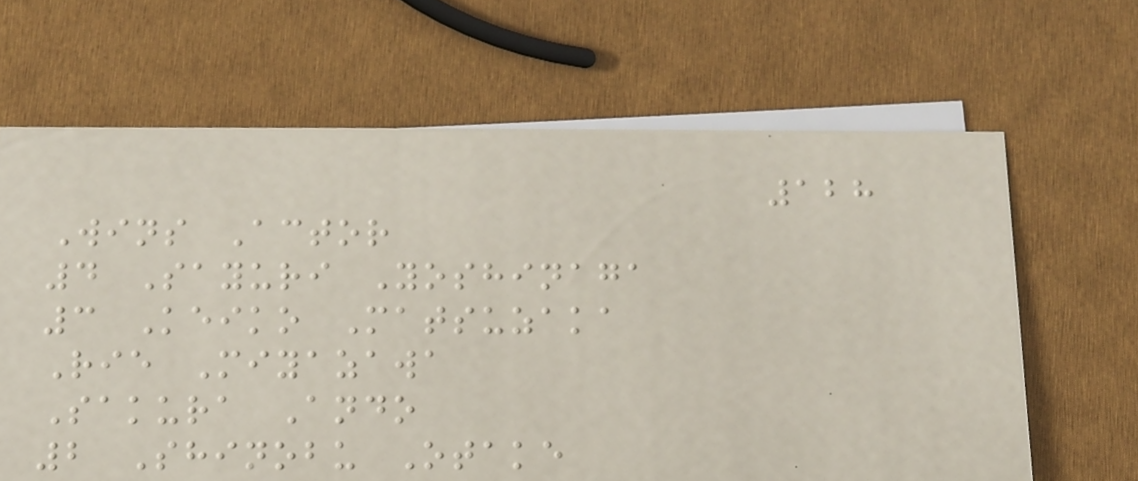128
Wins Actor
4 Sayuri Yoshinaga
3 Keiko Matsuzaka
Rie Miyazawa
Sakura Ando
2 Shinobu Otake
